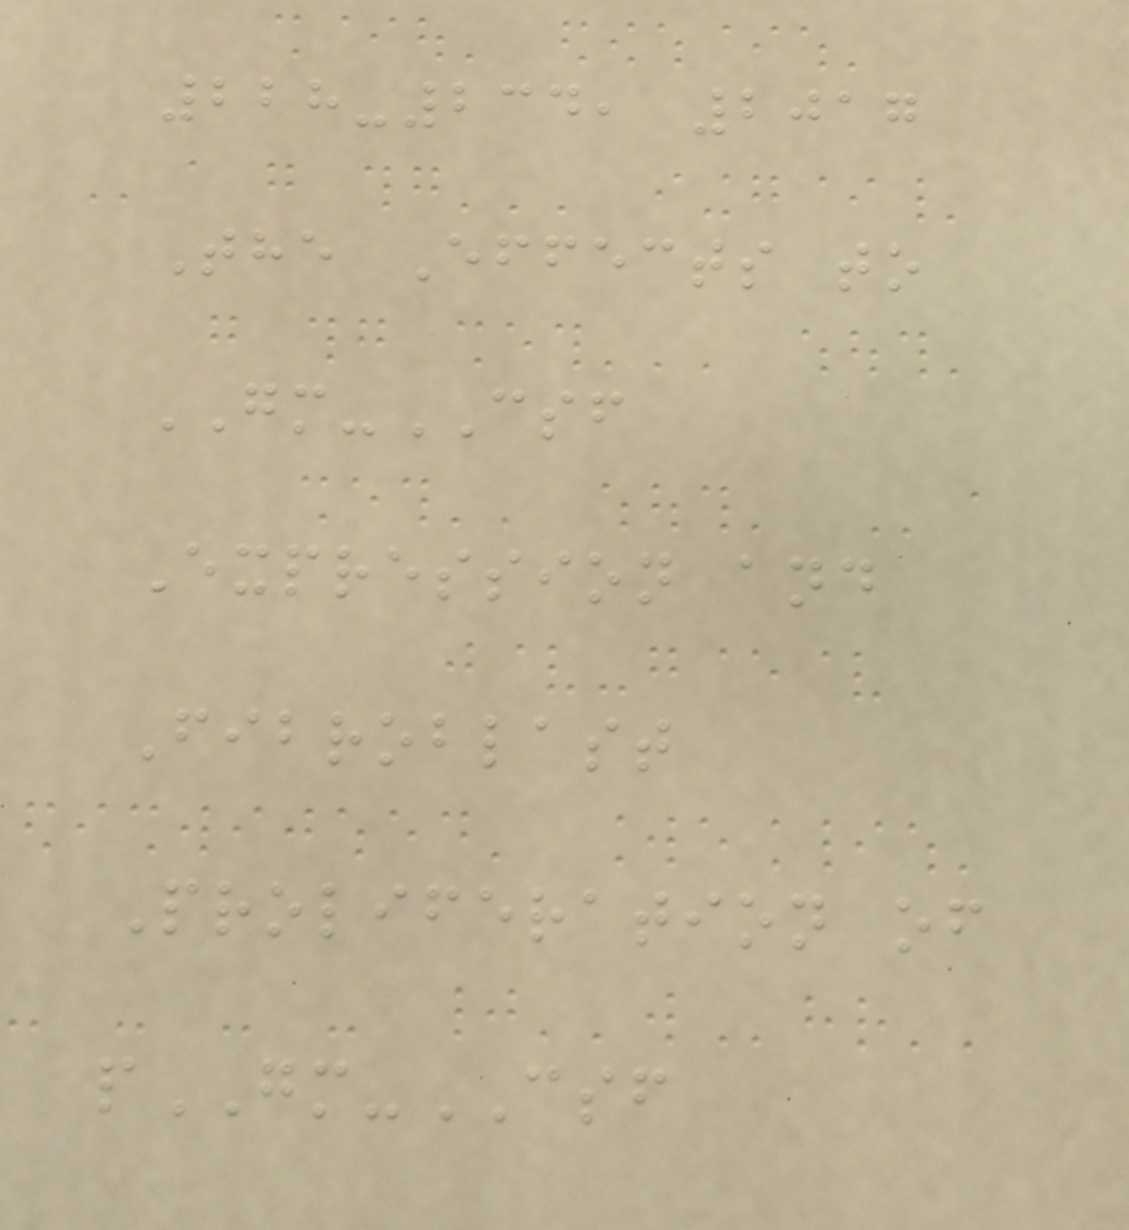228-234, 2017
The Effects to
GM-CSF
Expression and
Fibroblast
Proliferation of
pGM-CSF
